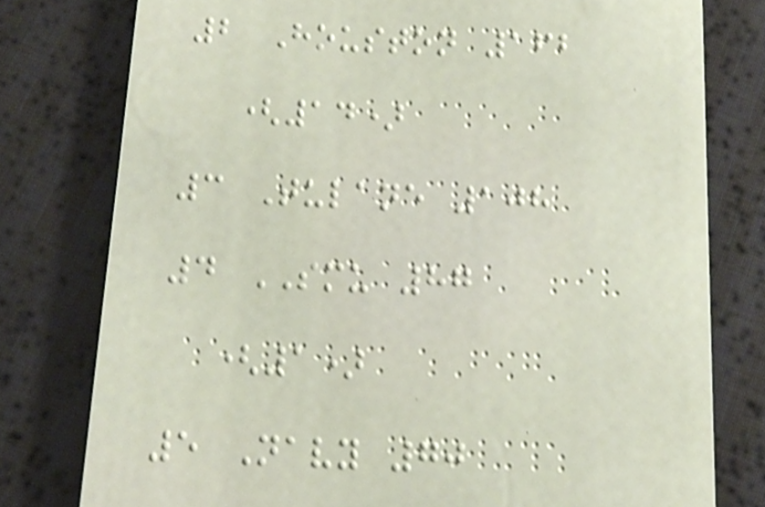2 Houston 162
(14)
3 Tulane 108
4 SMU 87
(1)
5 Navy 70
